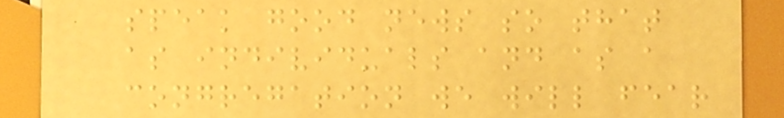speak good news so that
as individuals and as a
congregation we will fear
